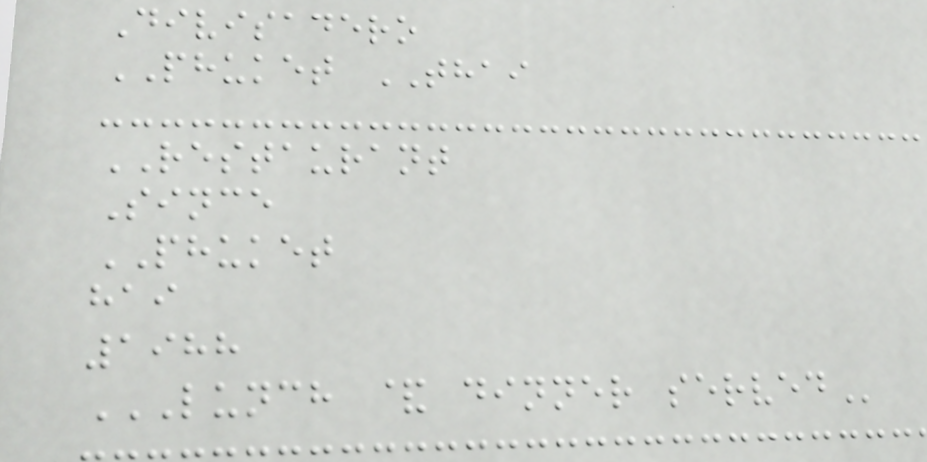Divisadero
PHUKET THAI
RESTAURANT
Since
PHUKET
hai
1988
LUNCH & DINNER SERVED
